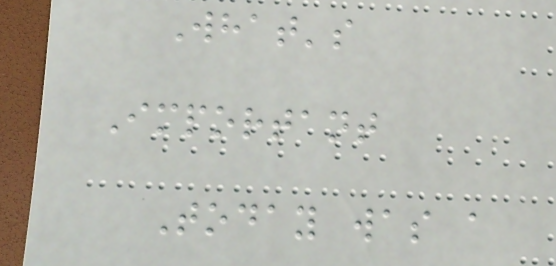What's
Important
Today was a
